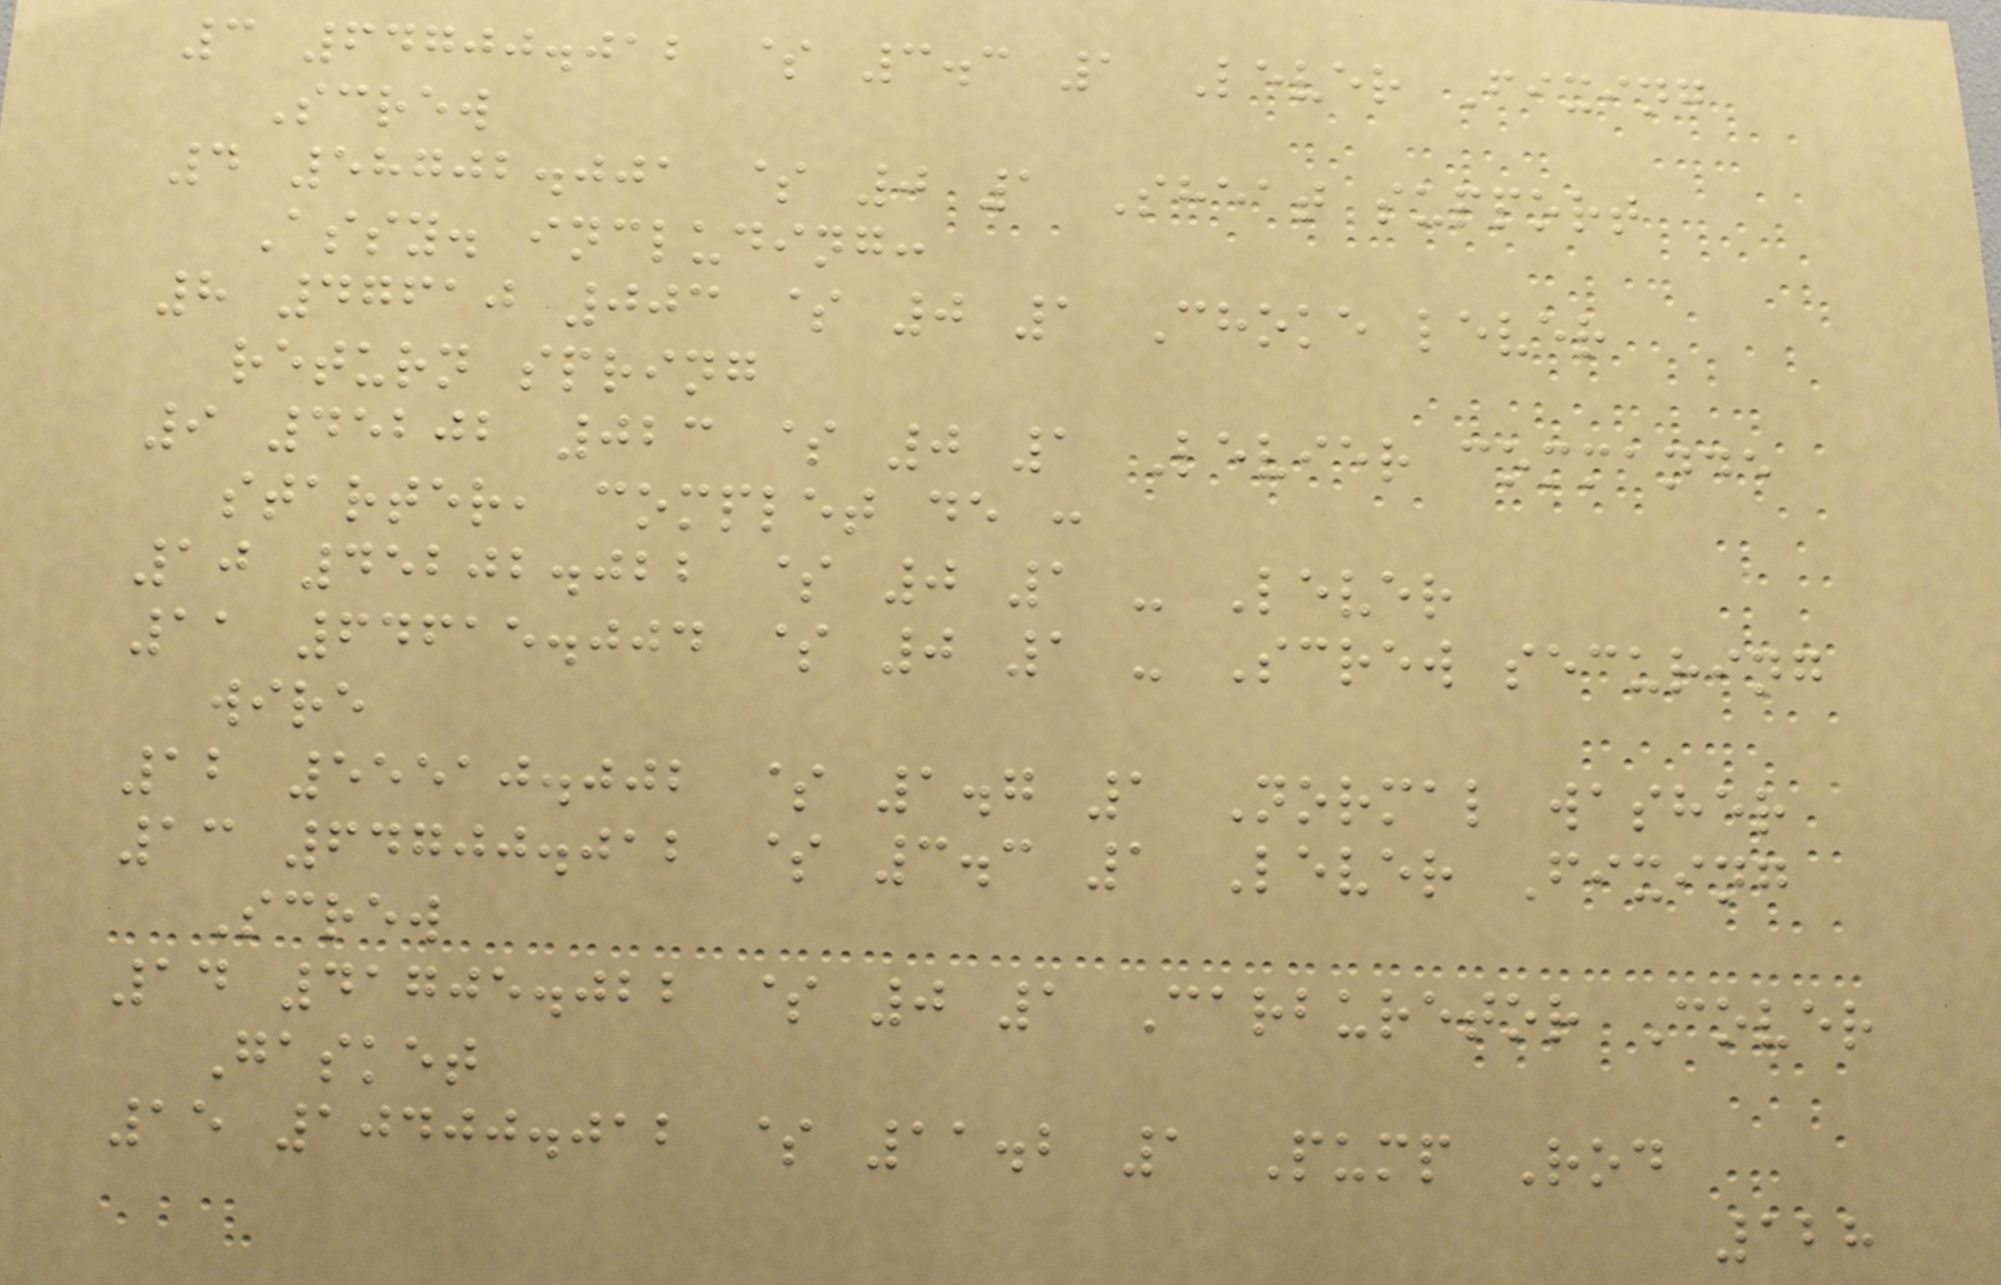3 64700.012 $ 3.3 1 Lever Fixing
Screw
4 58702.001 $ 0 1 Sheat support
Assy. including:
8 47610 003 $ 0 1 Choke lever
return spring
9 45202 023 $ 0 1 Levier commande
starter, complet de :
10 45202.022 $ 0 1 - Lever
11 64615.004 $ 0 1 - Screw securing
wire
12 55510.002 $ 1.7 1 Normal washer
13 64700.012 $ 3.3 1 Lever Fixing
Screw
14 41705.022 $ 0 1 Carburetor Cover
Gasket
15 10400.012 $ 11.2 1 Pump Rod
128
